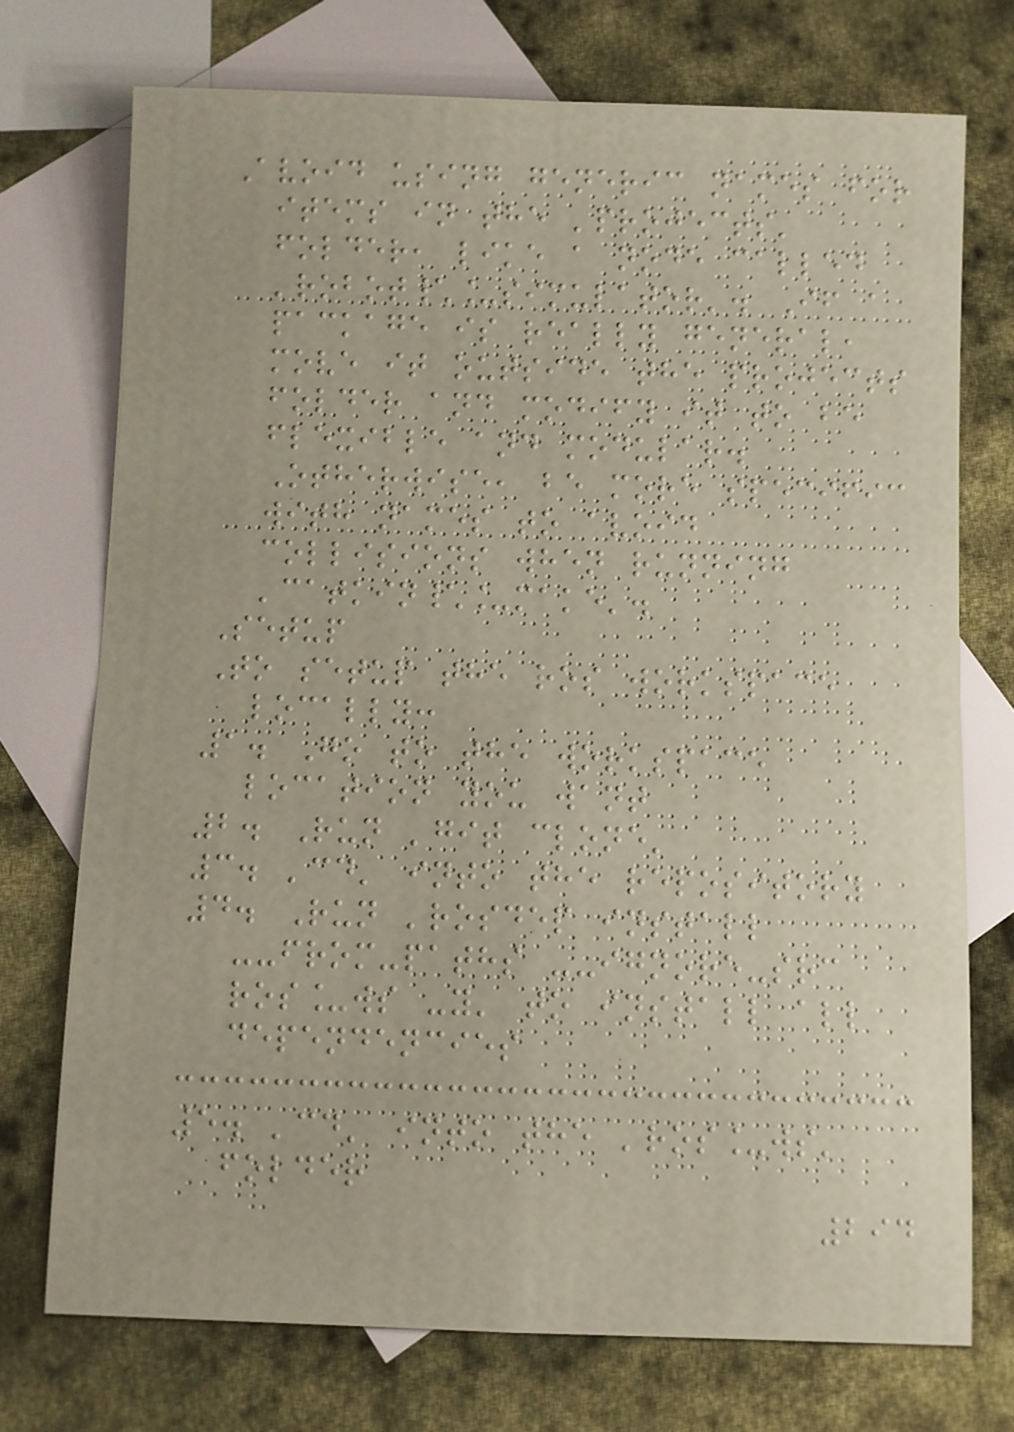Avoid using generic names for
items in the 'projects'
folder, like a node called
'robot\_simulator'. If a
package is really general,
move it outside the projects
folder and modify it to be
flexible and modular.
Otherwise, be more specific
with names to avoid
collisions when running
'catkin\_make'.
Setup
To setup the ros workspace
locally:
1. Go to the workspace
location you want
2. Run 'git clone'
3. 'cd' into the repository
4. Run 'rosdep install
--from-paths --ignore-src
ros_ws -y' to install all
dependencies
5. 'cd' into the 'ros_ws'
folder
294
